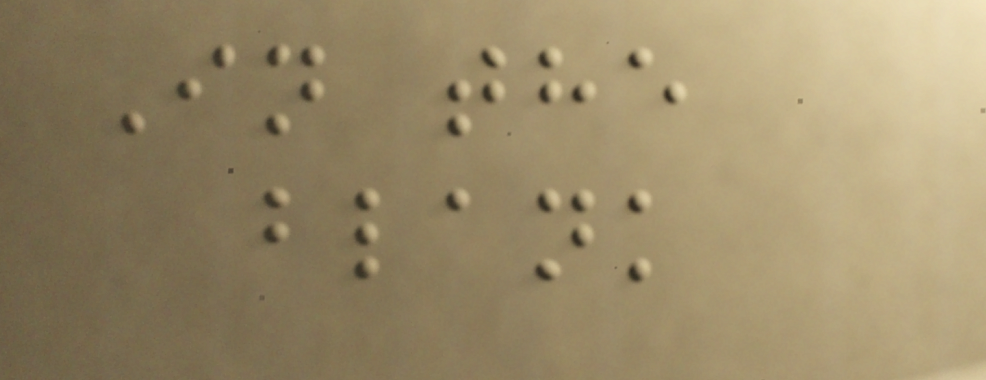In the
blank
